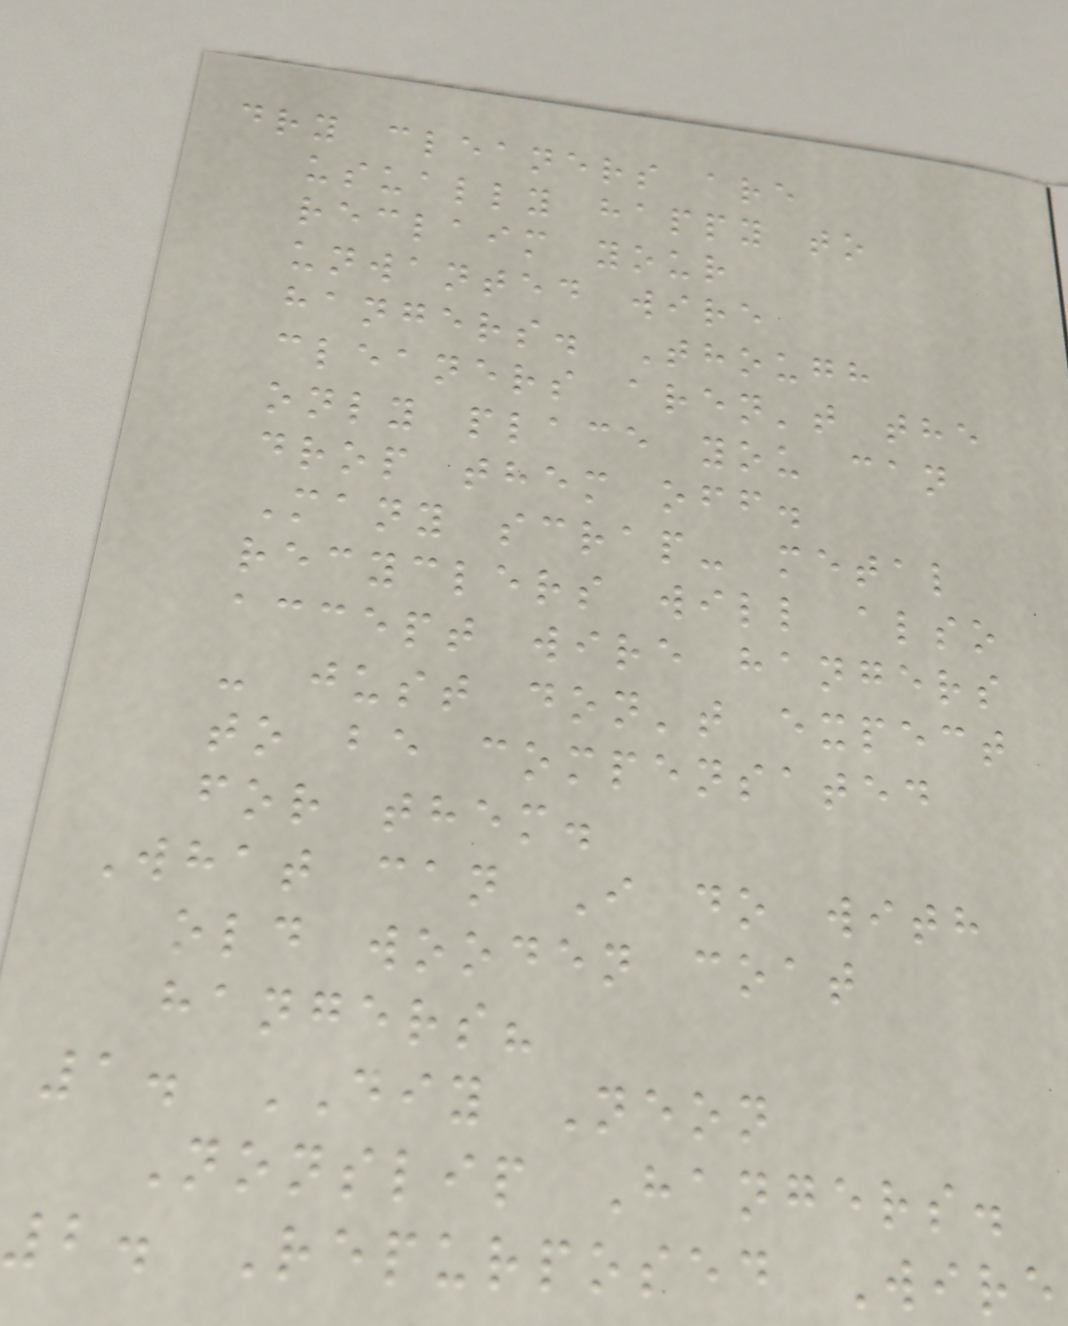dry cleaners are
usually happy to
reclaim your
unwanted wire
hangers. Though
cleaners aren't the
only place you can
drop them off.
Many scrap- metal
recyclers will also
accept wire hangers
- just don't expect
to be compensated
for them.
What can I do with
old wooden coat
hangers?
1. DIY Neon
Nonslip Hangers.
2. Repurposed Wire
